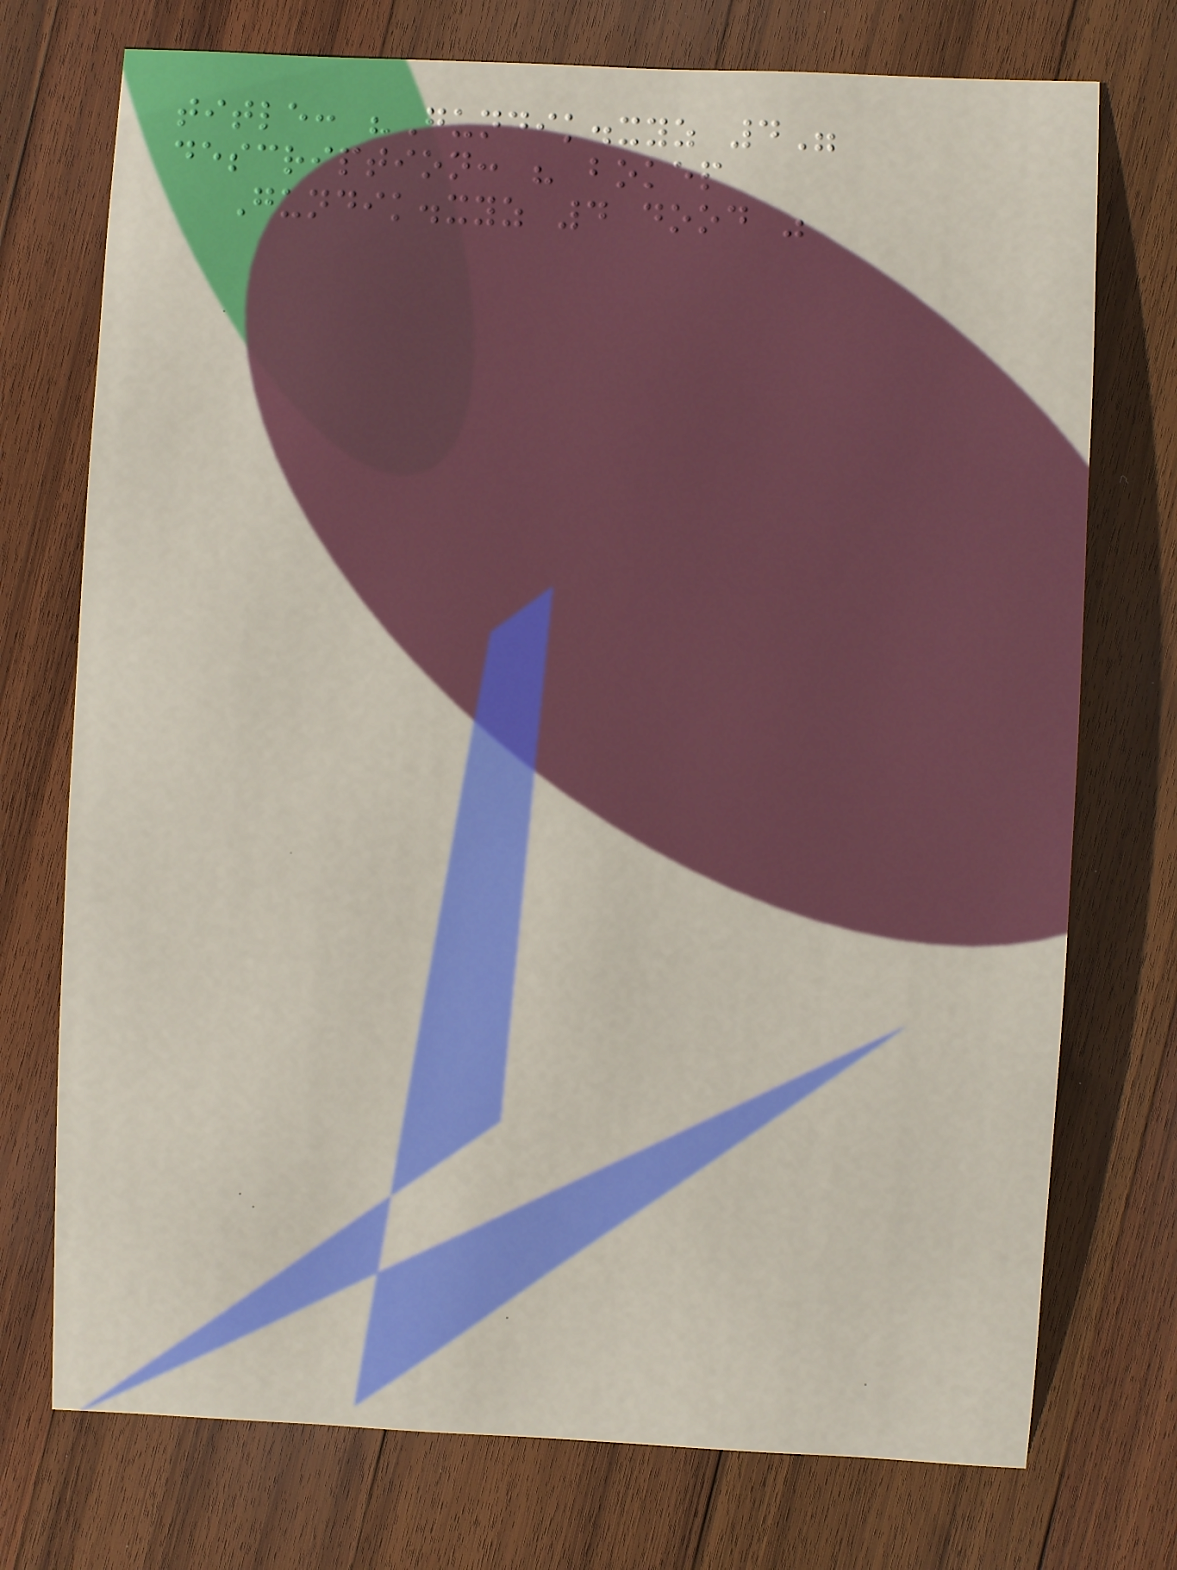title: "Gundik.xyz 4"
description: " bokep
Gundik.xyz 4 dood "
